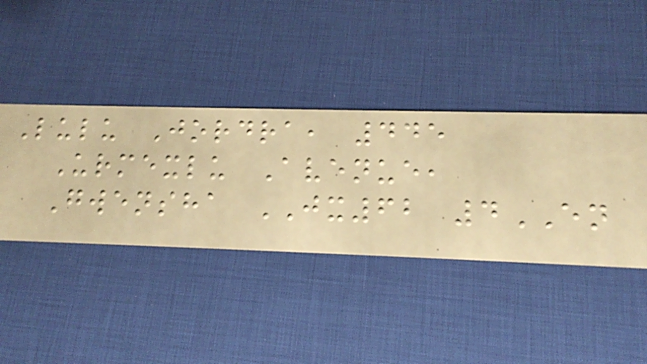Lulu Jordra, 445
Urmexlu Avenue,
Gwensha JX62 4EN
